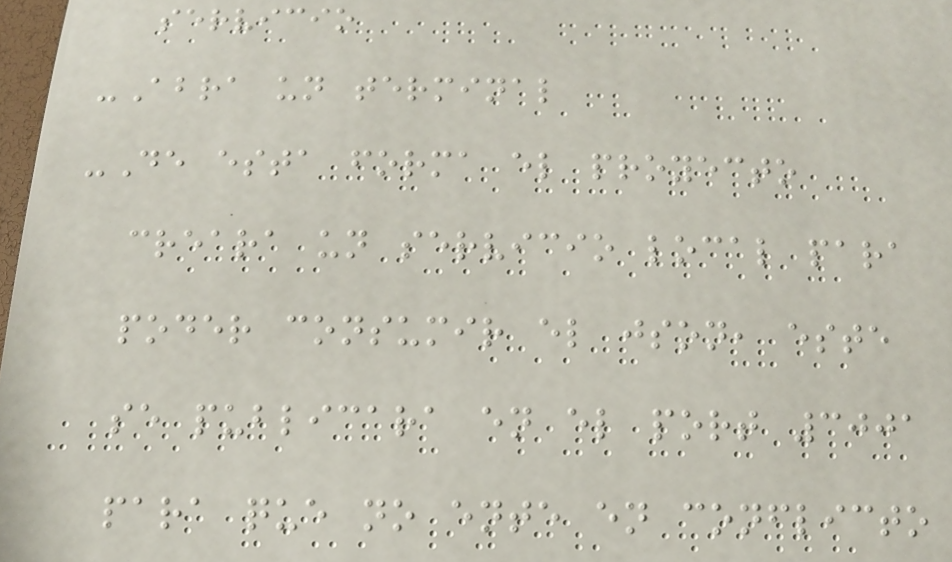servicio
-Abra un terminal
-De esta forma el proyecto
creara un servicio local para
poder consumir el json, este
se publicara en el port 3001
para que no ente en conflicto
